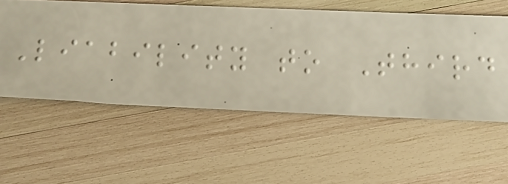Liability to Third
